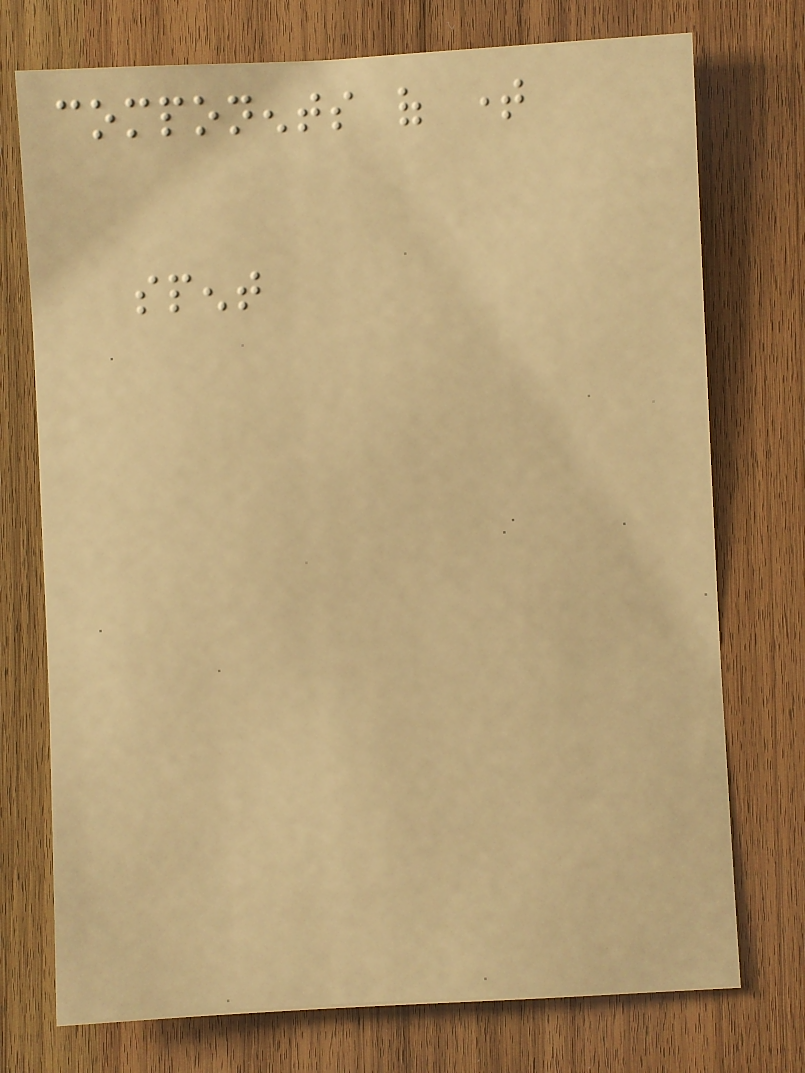components of time
spent
